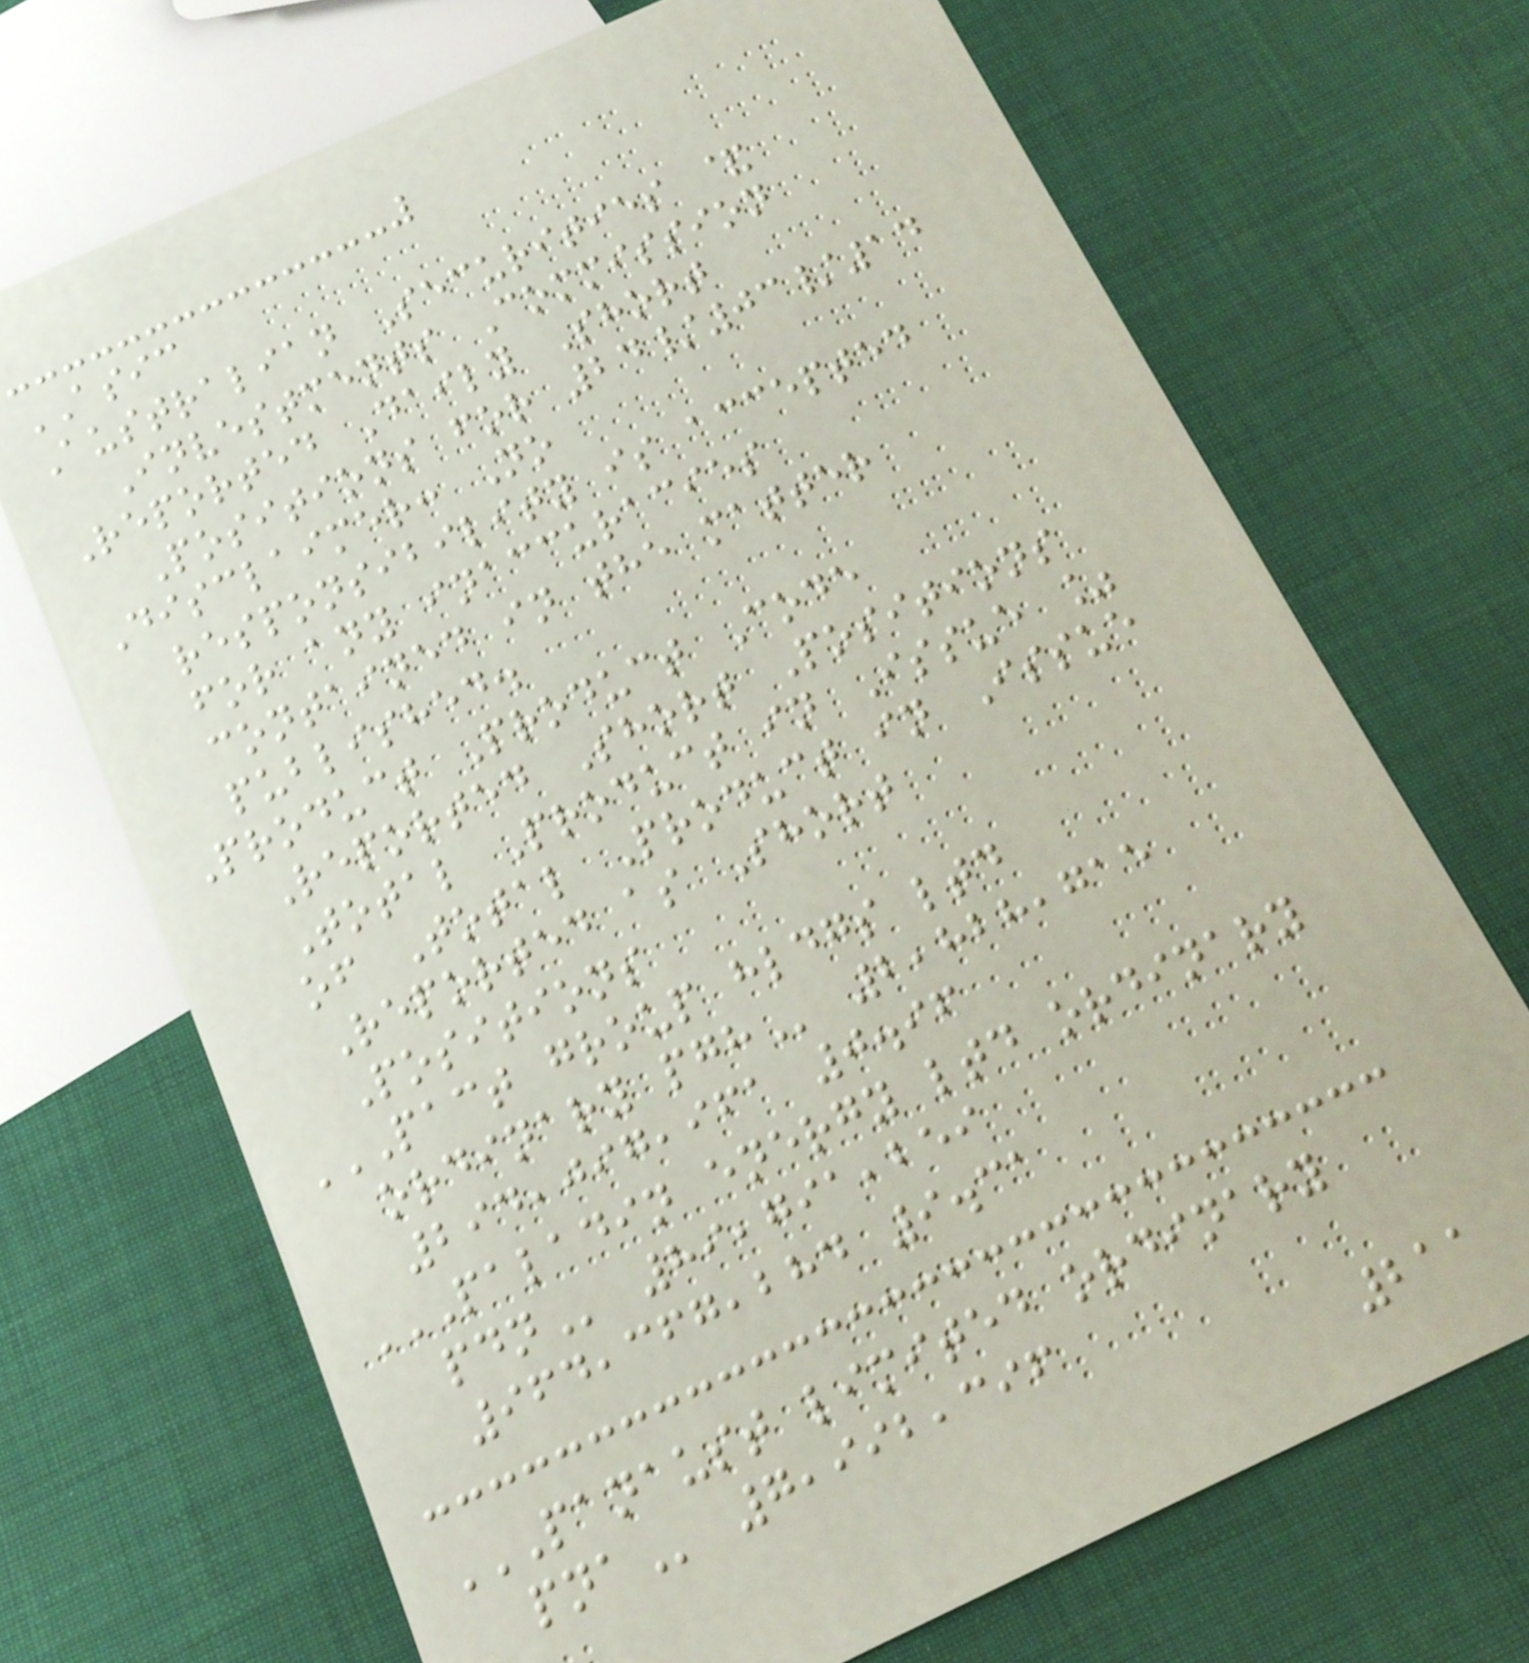ASIC
Australian Securities &
Investments Commission
Reported Daily Short
Positions for 24/03/14
Disclaimer: No
responsibility is accepted
for any inaccuracies
contained in the matter
published.
Product Product Code
Reported Short Positions
Total Product in Issue %
of Total Product in Issue
Reported as Short
Positions
PACT GROUP HLDGS LTD
ORDINARY PGH 2,828,715
294,097,961 0.96
PALADIN ENERGY LTD ORDINARY
PDN 89,791,259
964,367,284 9.31
PANAUST LIMITED ORDINARY
PNA 7,992,396
211
